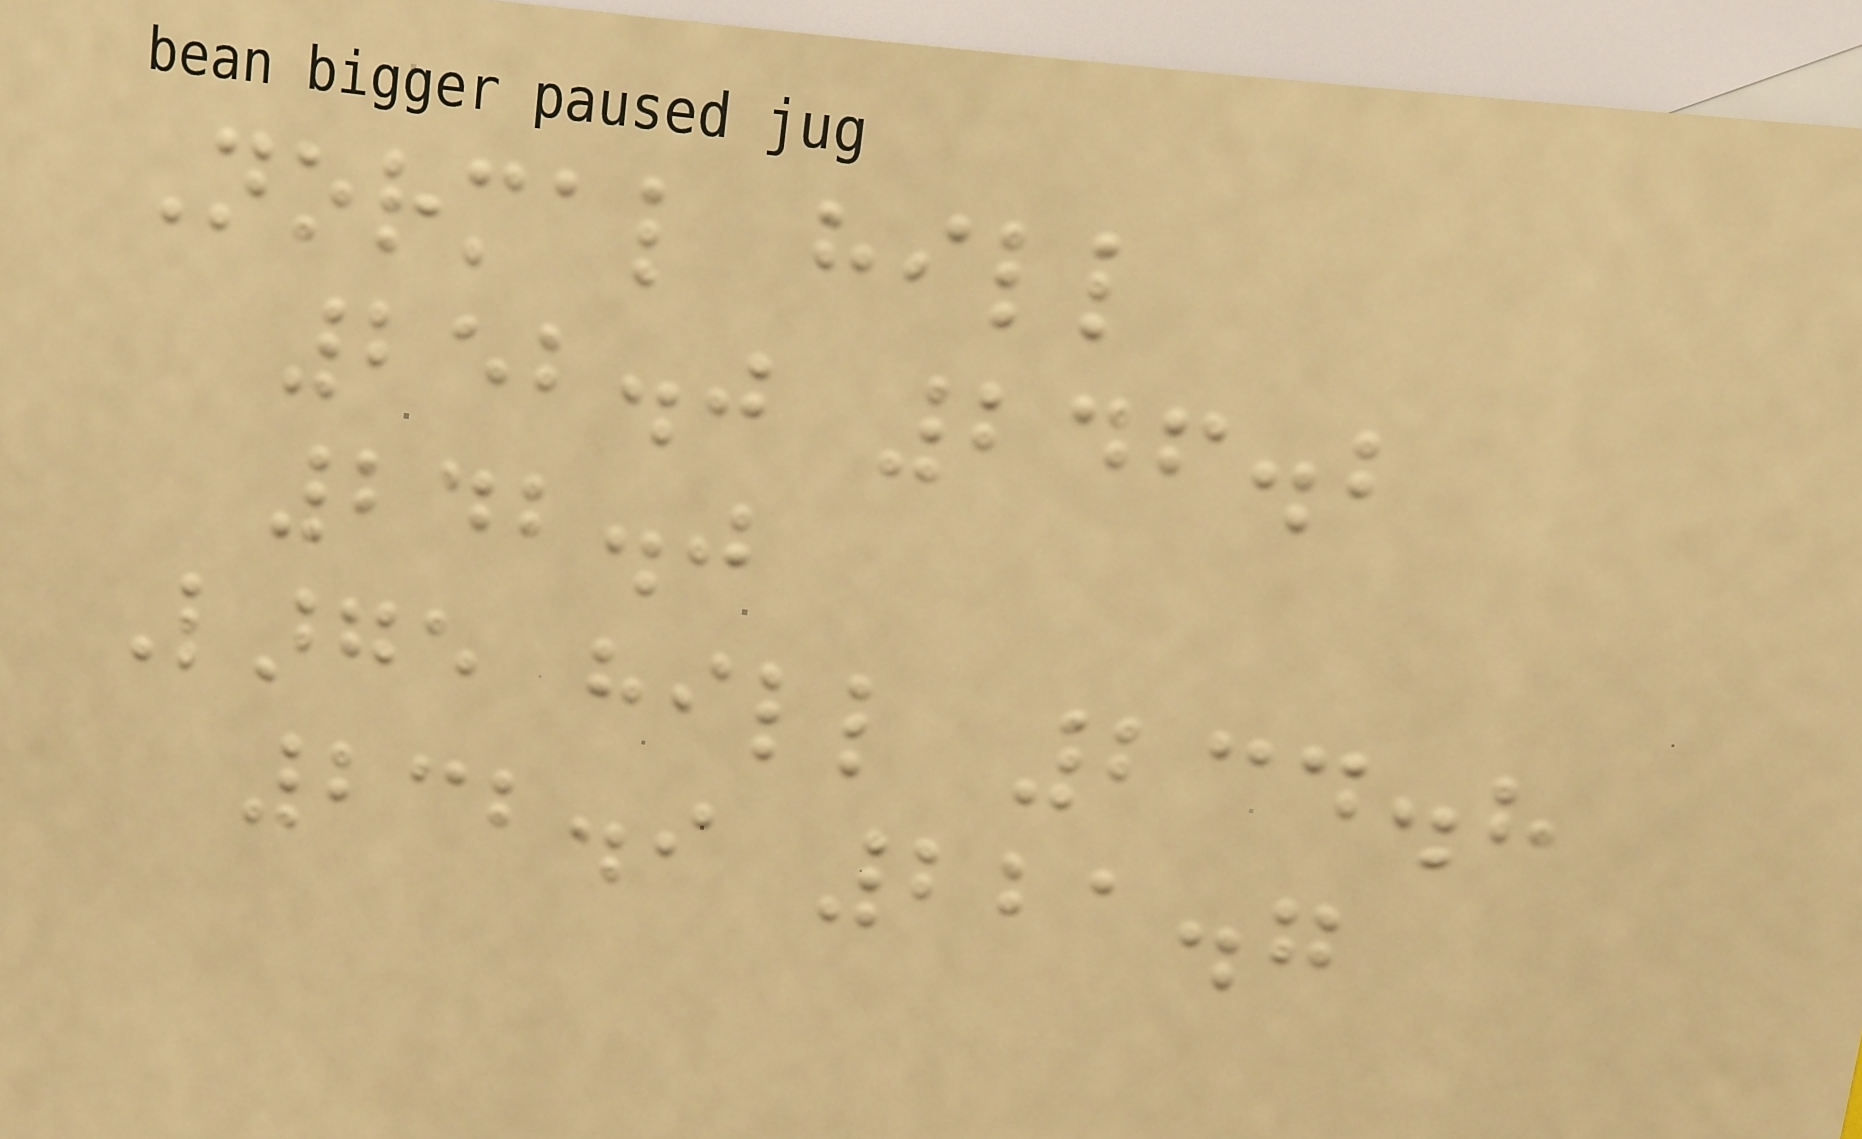Normal hill
252.0 246.2
242.0
Large hill 234.8
232.9 221.7
